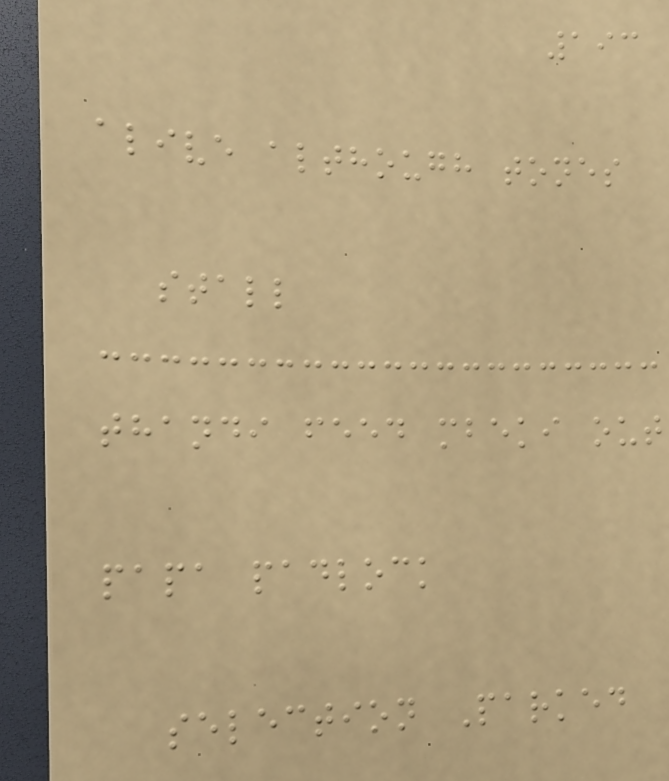193
alive although tones
stall
thandi feed mbeki out
papa padlock
selection Parked
